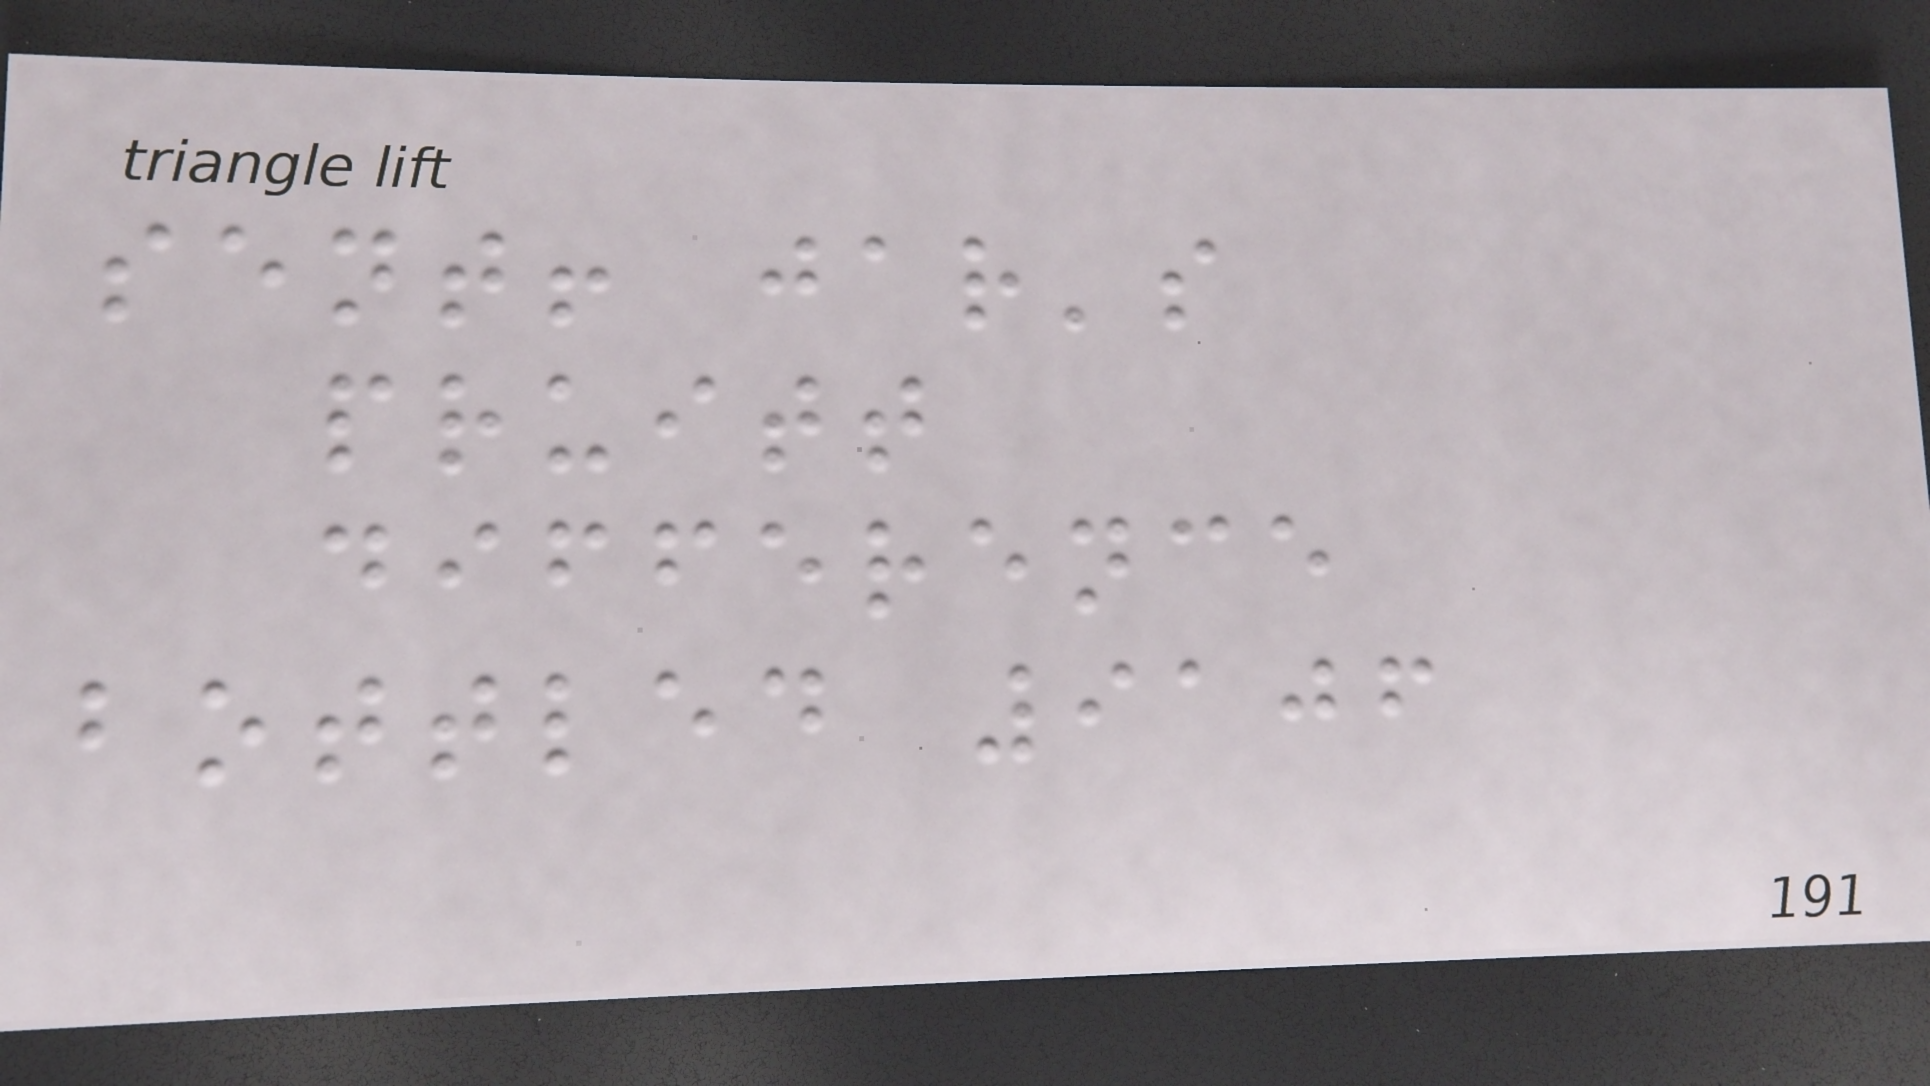sent! jar's
pruitt
difference
bottled 9106
